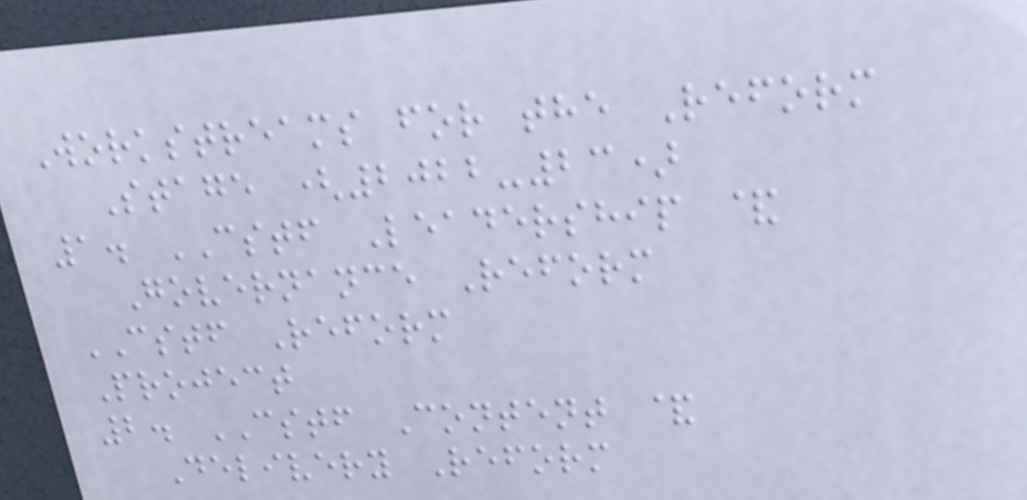Workstreams for the Reform
Stage (2022-23)
1. CSTF Leadership &
Governance Reform
CSTF Reform
Project
2. CSTF Content &
Delivery Reform
